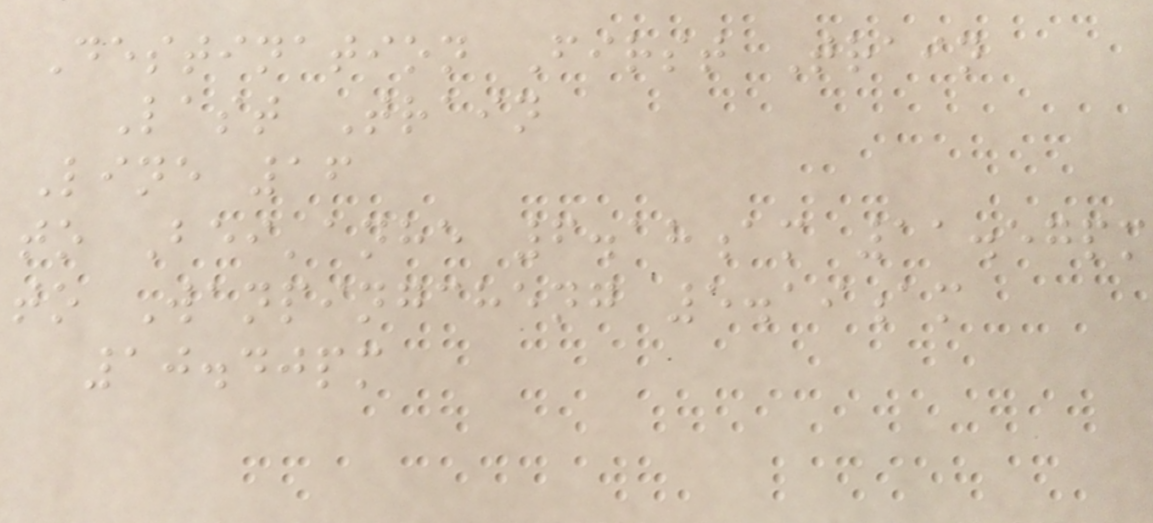Destination First Train
Last Train
Line 16
to Bei'anhe 6.18am 11.57pm
to Wanpingcheng 5.19am
10.40pm
